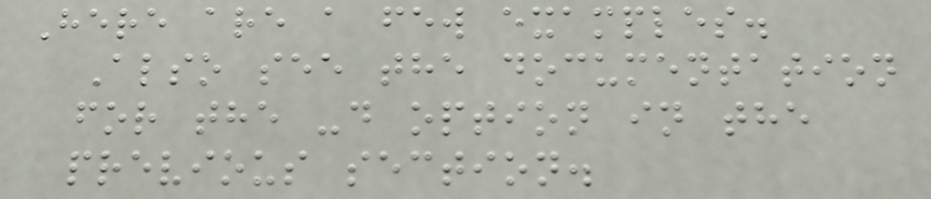Here are a few examples.
Also see the documentation
for the -d option in the
previous section.
